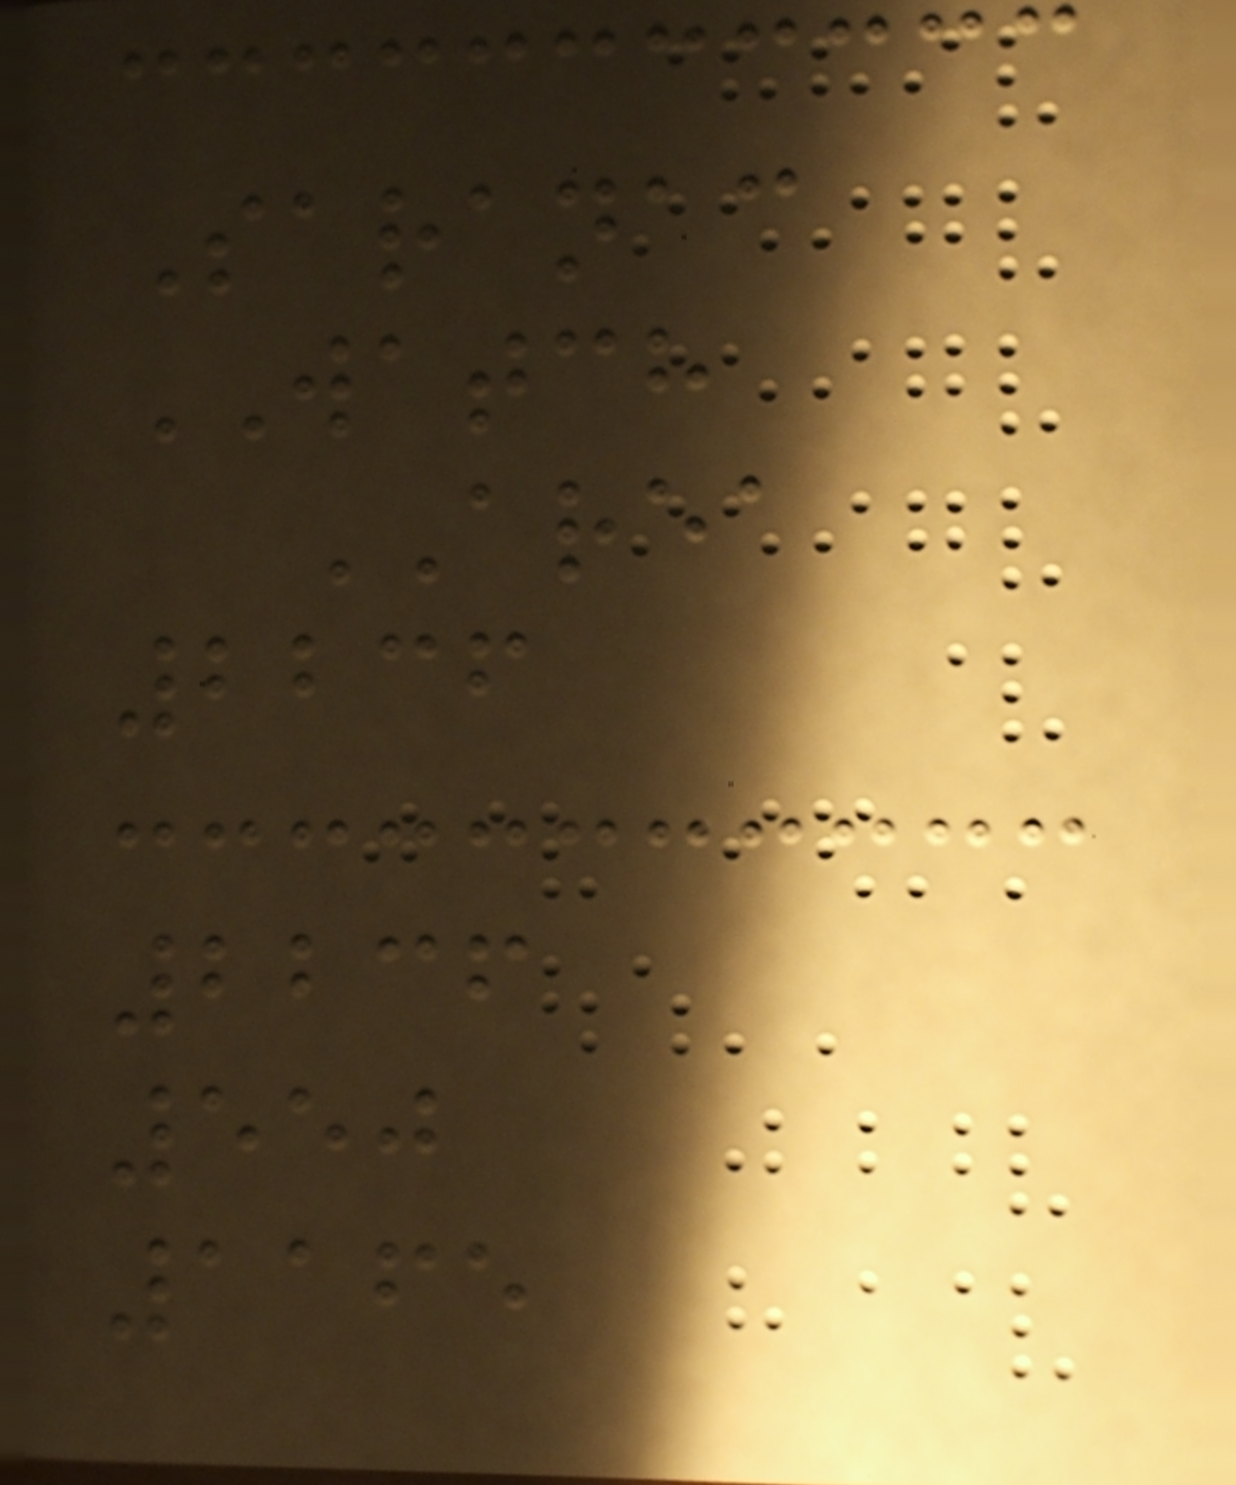Saranac
WATCH
AREA
2236
2236
550
1165
